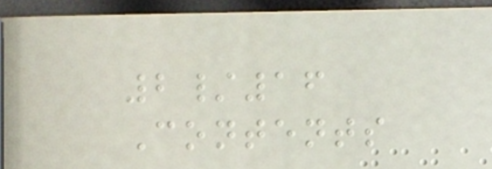2/16
Contents
